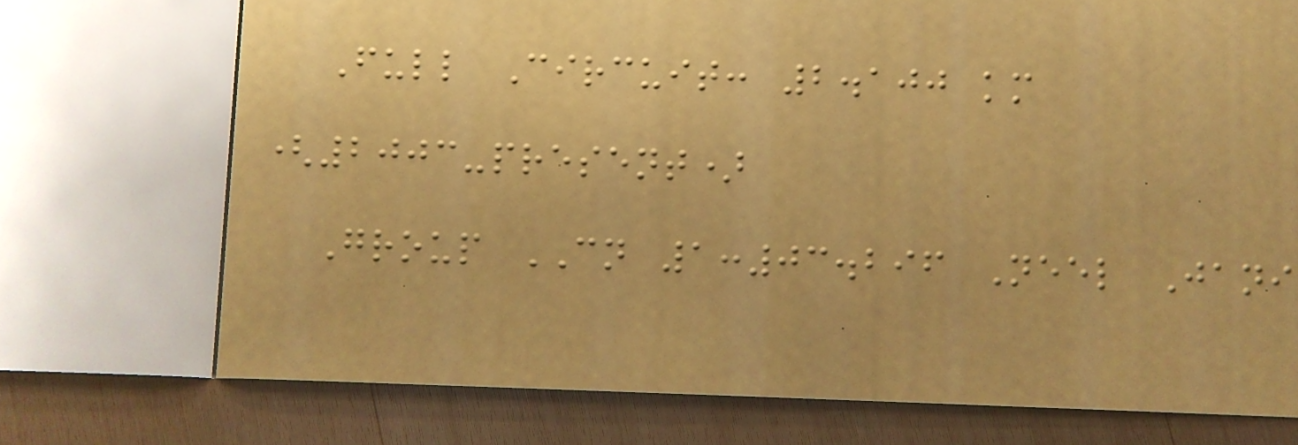Full Circuit: 2.100 km
(2003-present)
Group CN 1:03.296 Neel Jani
